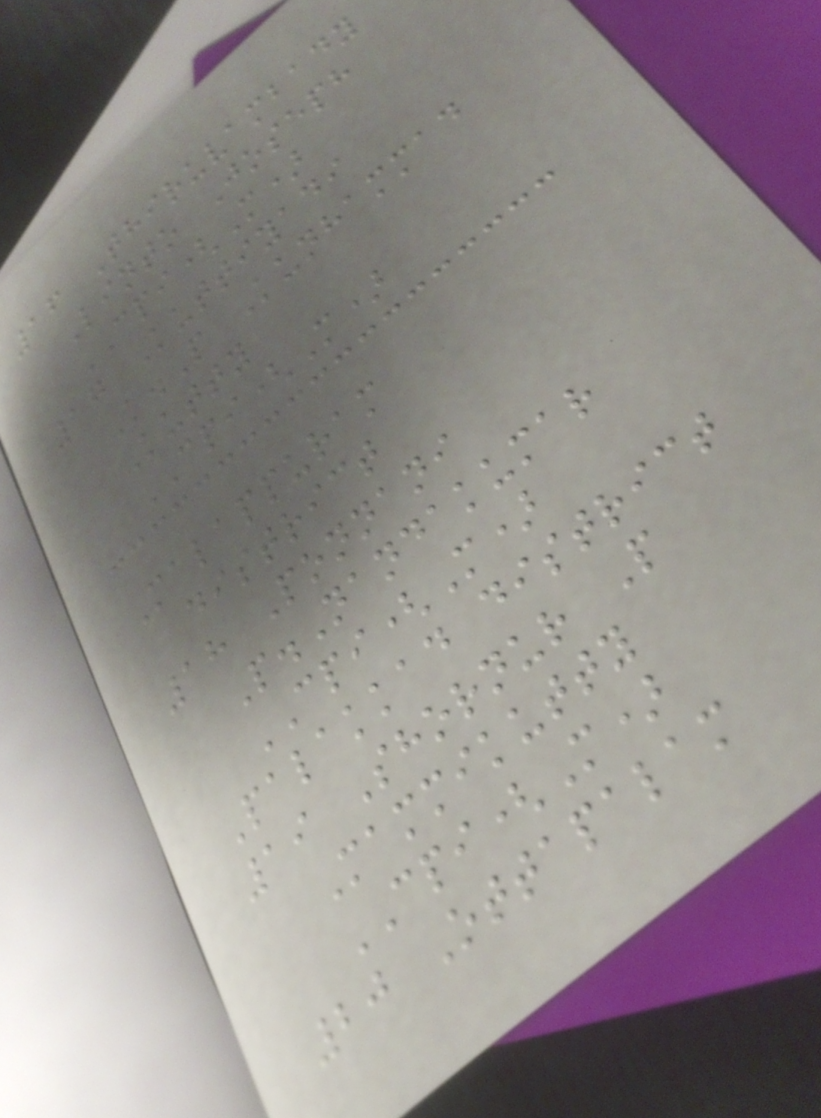16 Thiruvambady
Linto Joseph
CPI(M)
17 Kuttiyadi
K.P Kunhammad
Kutty
CPI(M)
Malappuram
district
18 Ponnani
P.Nandakumar
CPI(M)
Palakkad district
19 Shornur P
Mammikutty
CPI(M)
20 Ottapalam
